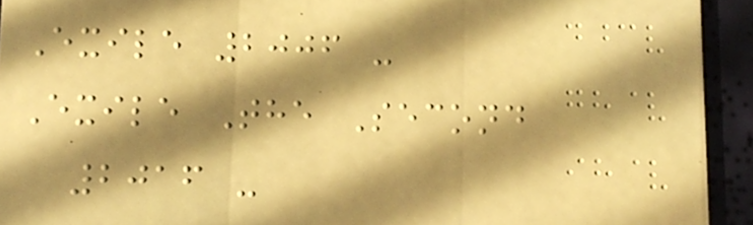Exile 2006 -
Exile The Second
2016 -
